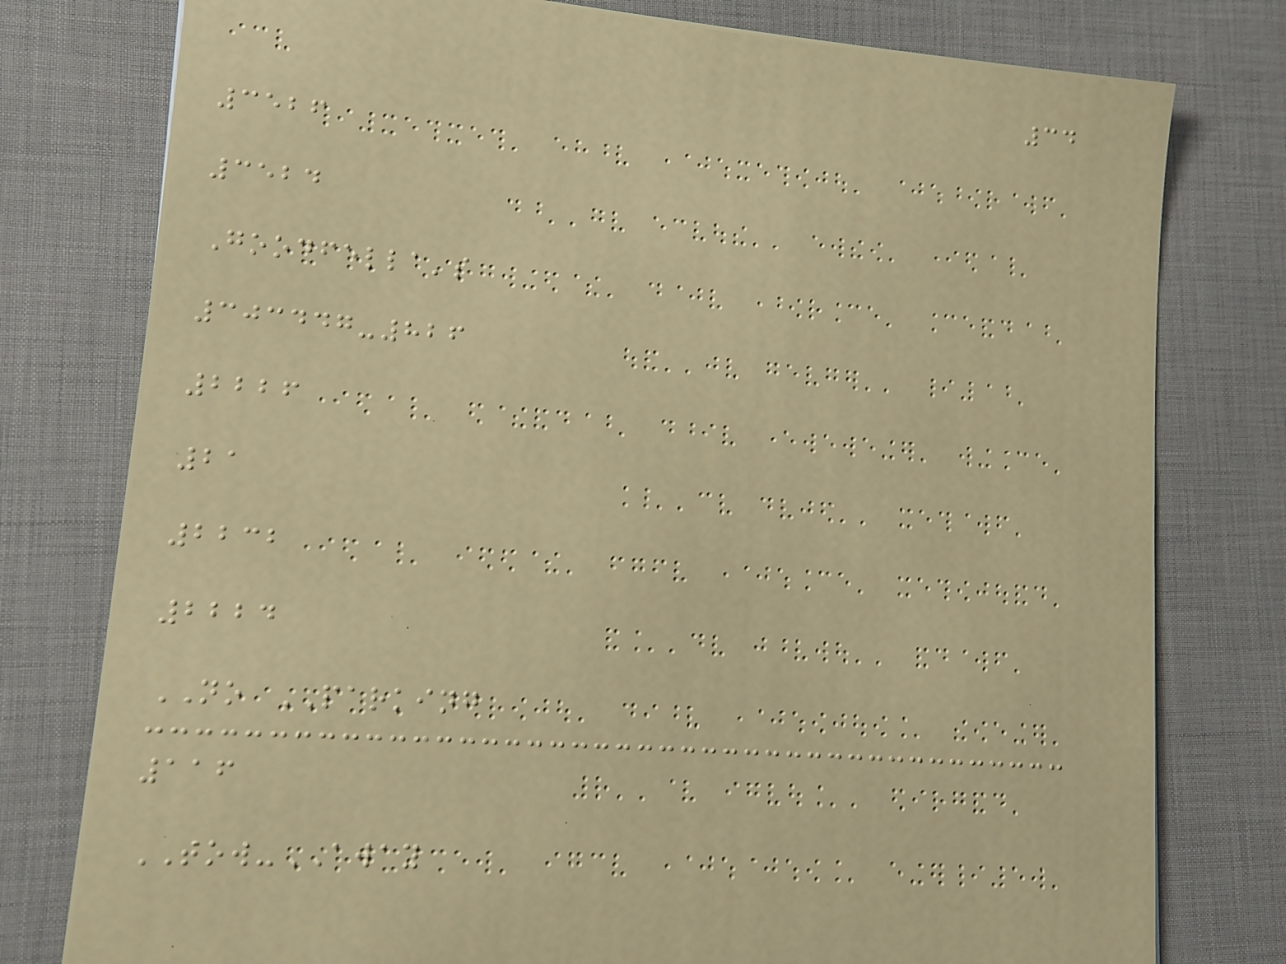34
3526
3524
Goodfella's
303447-826
2226
21
2232
2224
NO PARKING
116
TOW-AWAY
